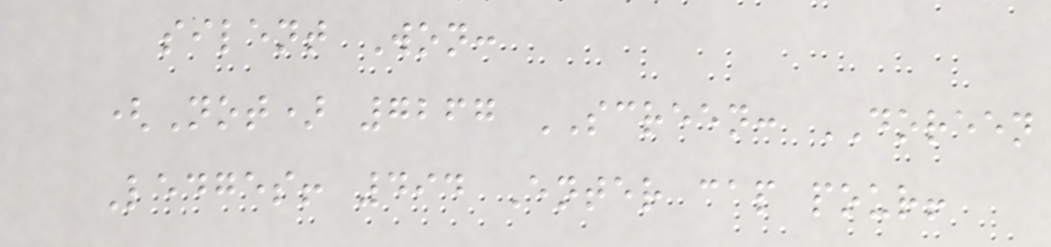silent Won:
(Not) 7267 SCREEN: DOREEN
Ledges! 494 Enter cap pour!
